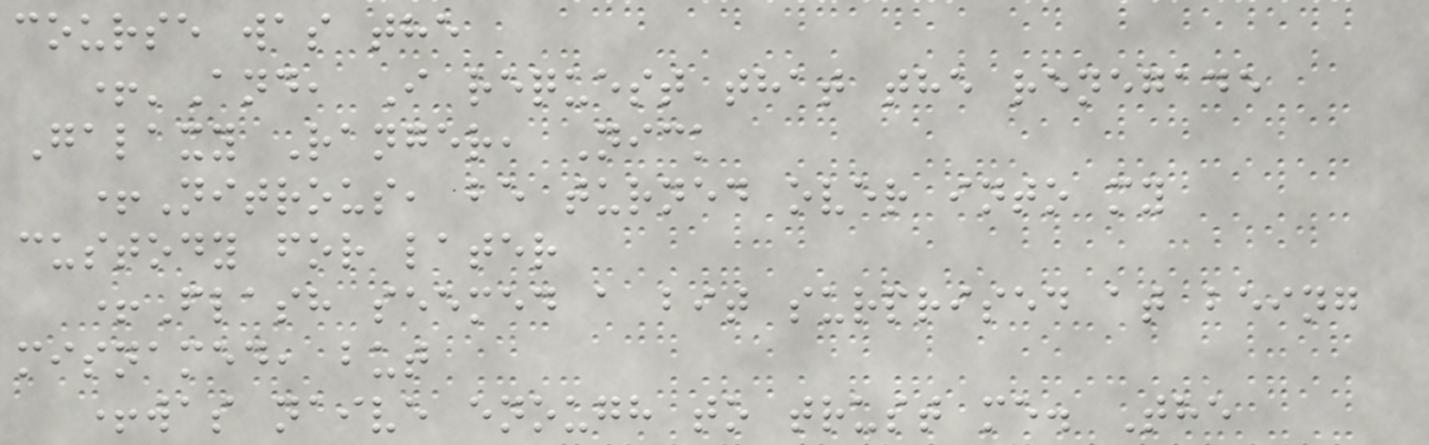course was the
+'And, I request that the renegade
Galaxy Ranger, Nick
+Nitrous, be turned over into my
custody for later
+Flash seemed a bit surprised at being
misnamed, but
+was naive enough to trust me. The
